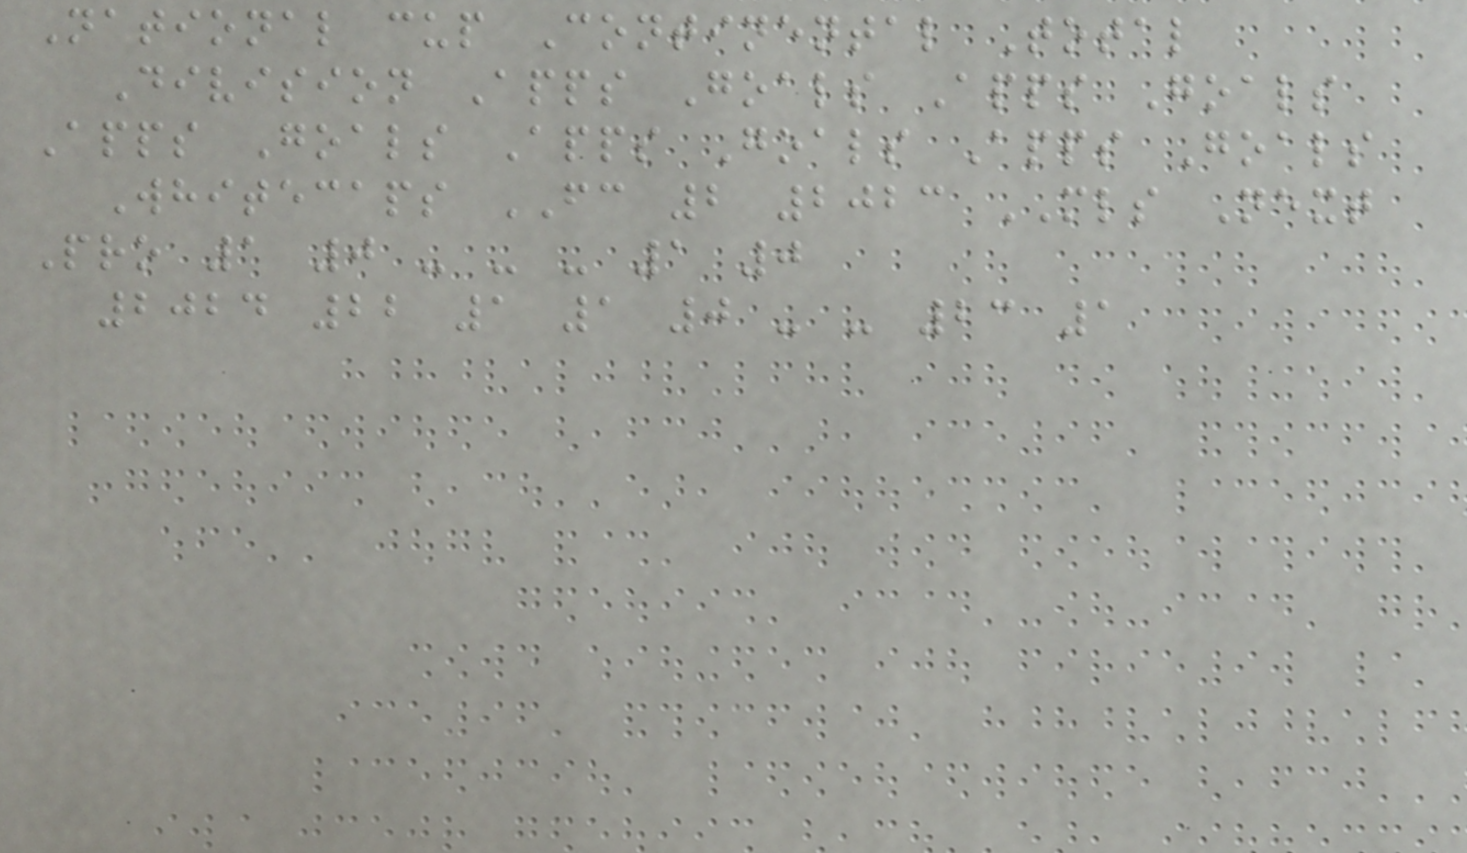National cup Continental Total
Division Apps Goals Apps Goals
Apps Goals Apps Goals Apps Goals
Whitecaps FC 2 2023 MLS Next
Pro 1 0 - - - 1 0
2024 22 1 1 0 - - 23 1
